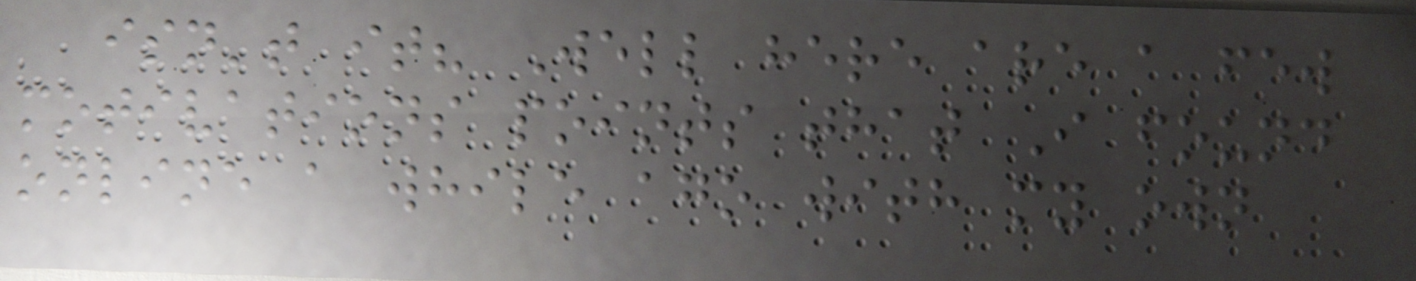isn't it? Well here are a few
motivations points that I found
online a while ago with my own
